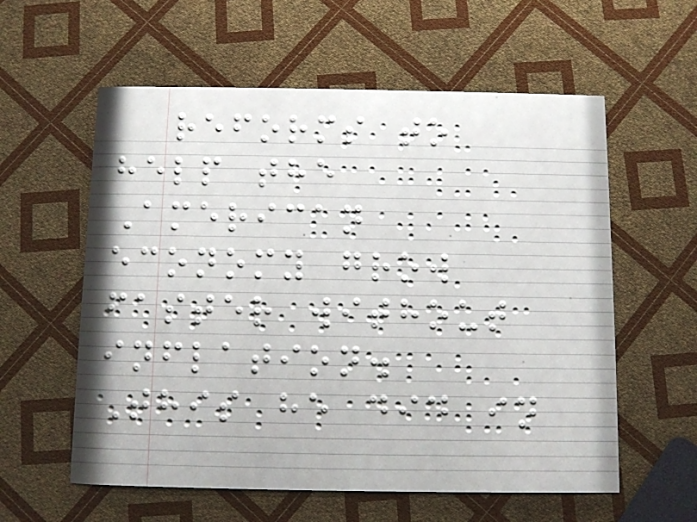reforms to
help the
American
economy grow
faster without
inflation.
This he did in
